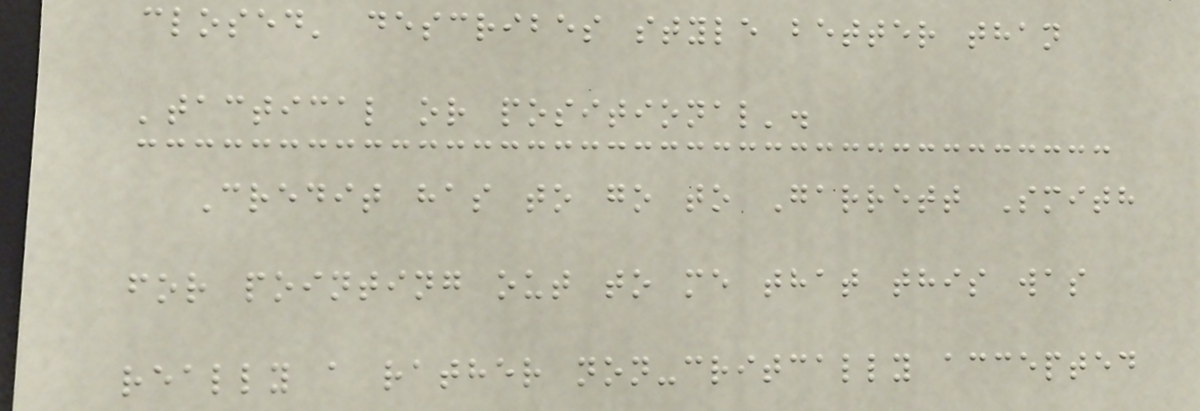closed' describes style better than
'tactical or positional'.
Credit has to go to Garrett Smith
for pointing out to me that this was
really a rather non-critcally accepted
